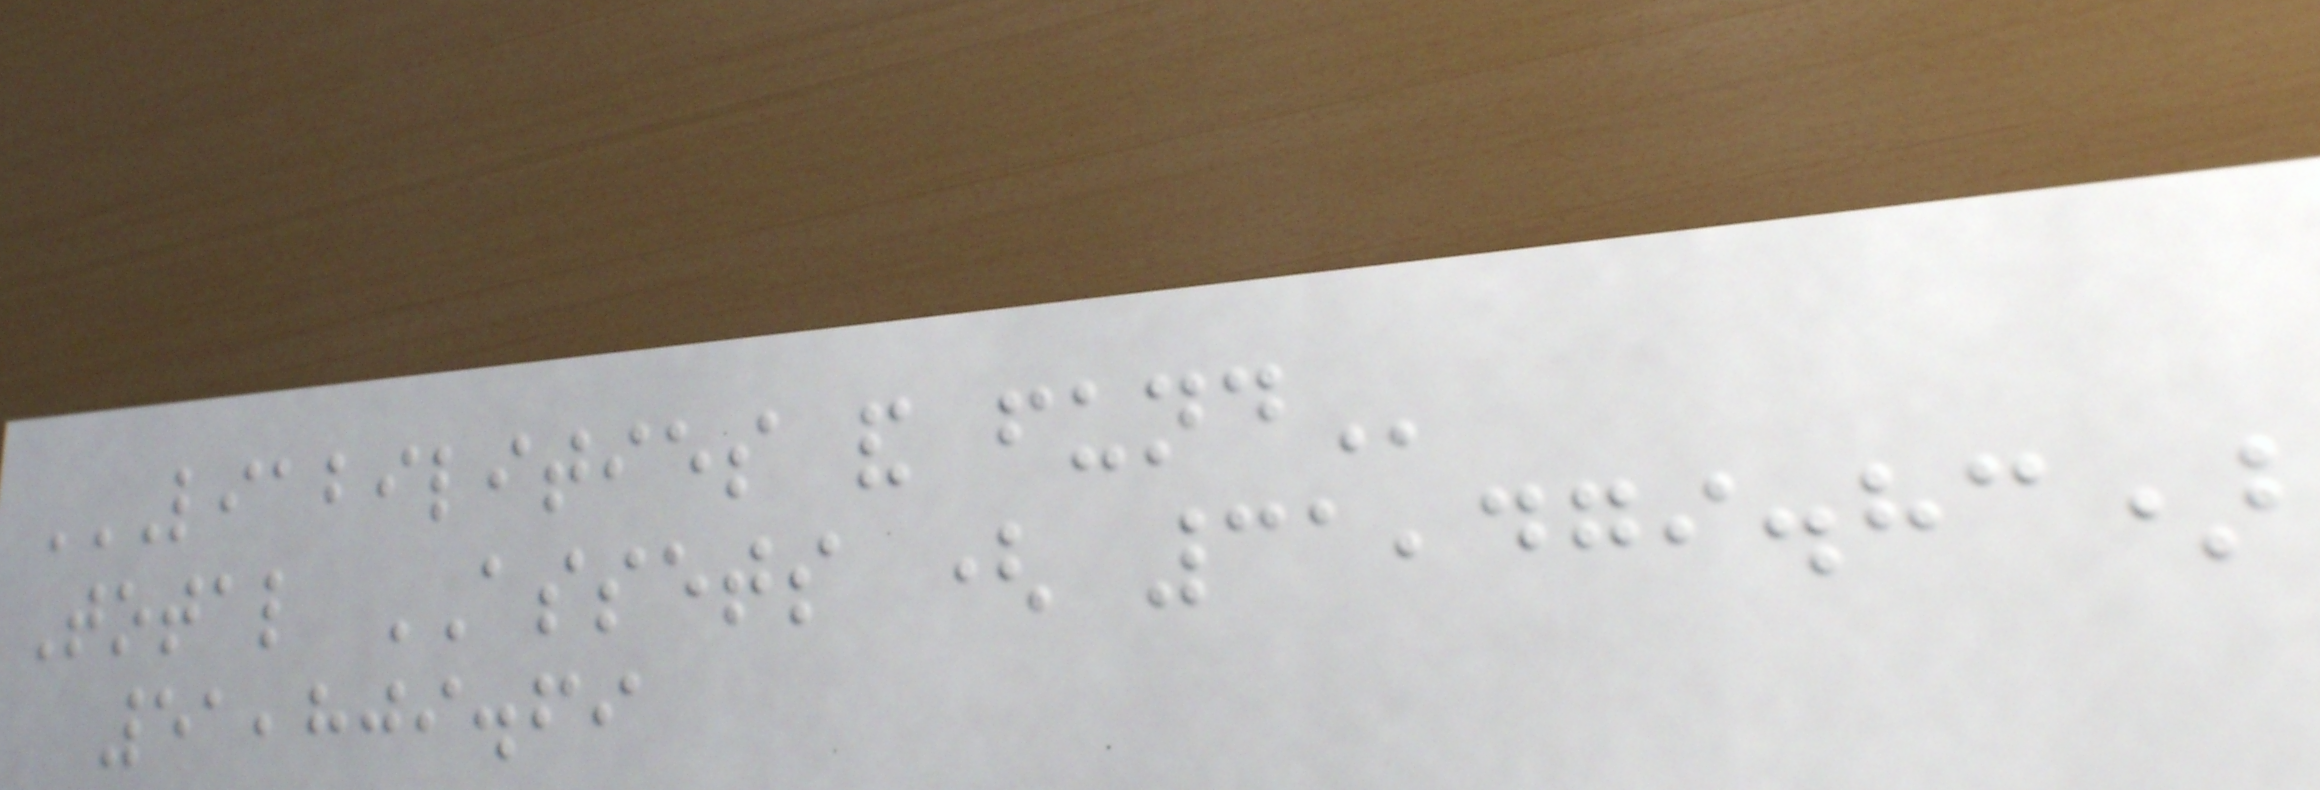LIABILITIES AND FUND
Total ASSETS ( 31,479.83)
51,809.69
